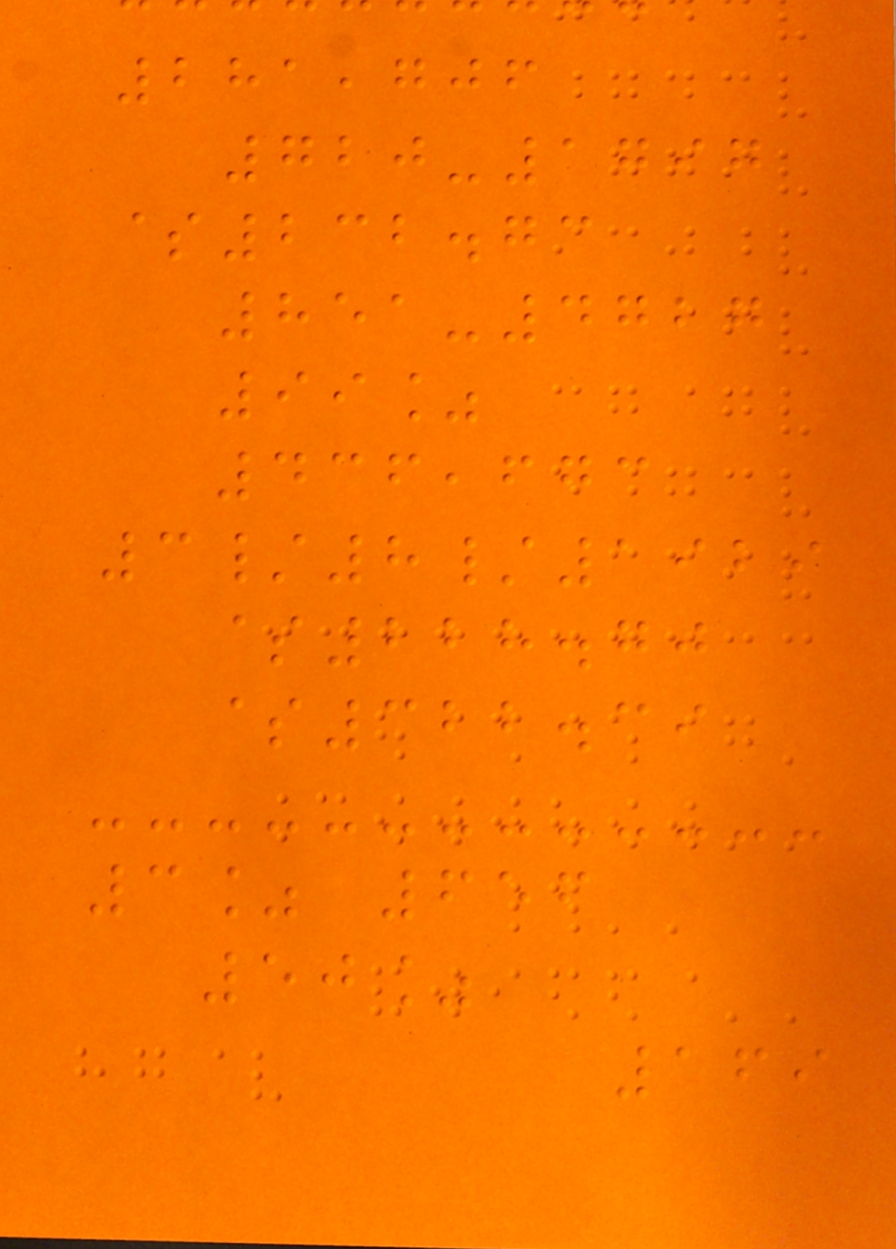281,706
720-1797
$232.73
851-4727
99%
436,673
3/8/1929
$228.70
$322.39
3% 656
50%
169
